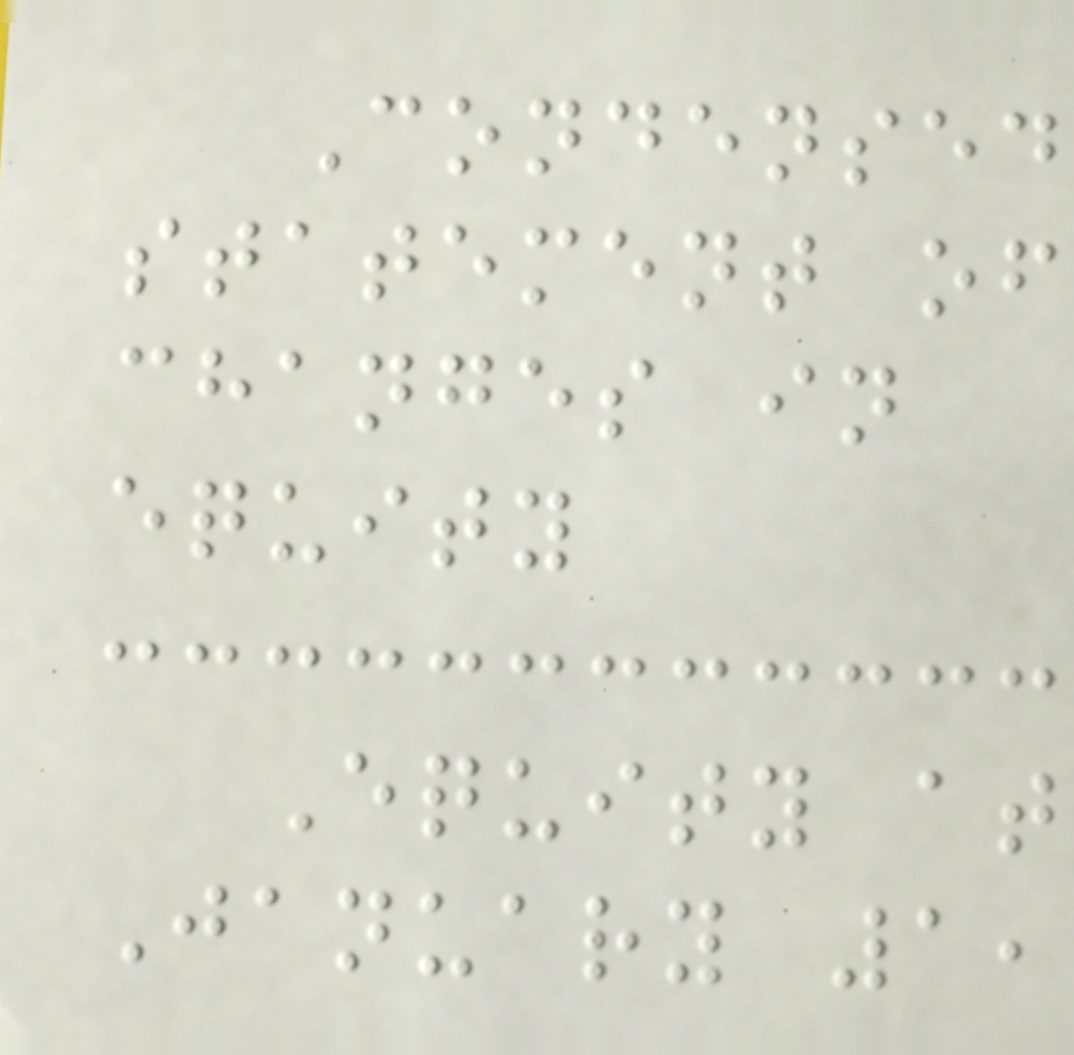Condensed
statement of
changes in
equity
Equity at
January 1,
